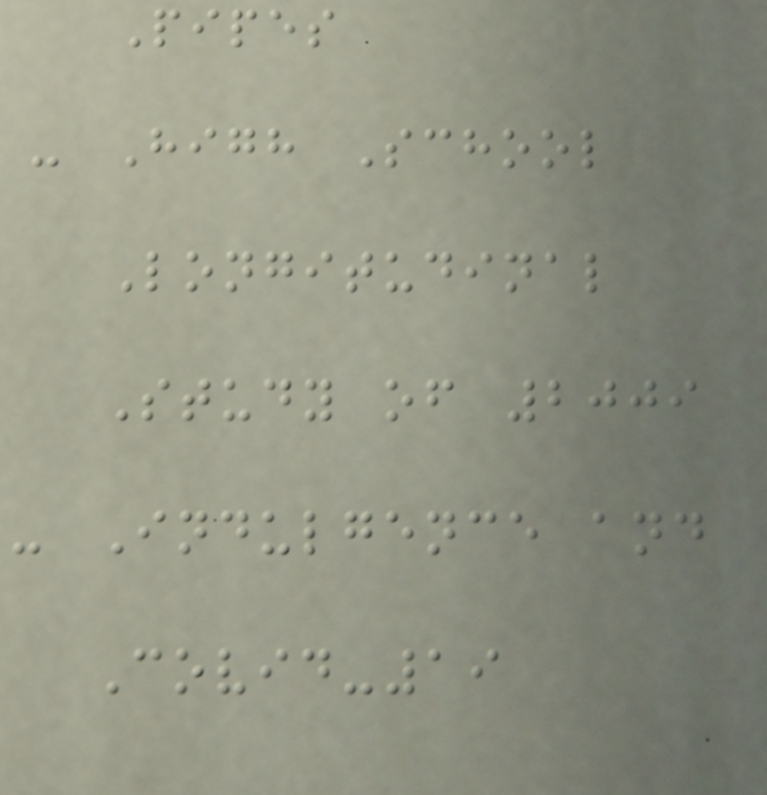Pipes
- High School
Longitudinal
Study of 2009
- Indulgence and
Covid-19
